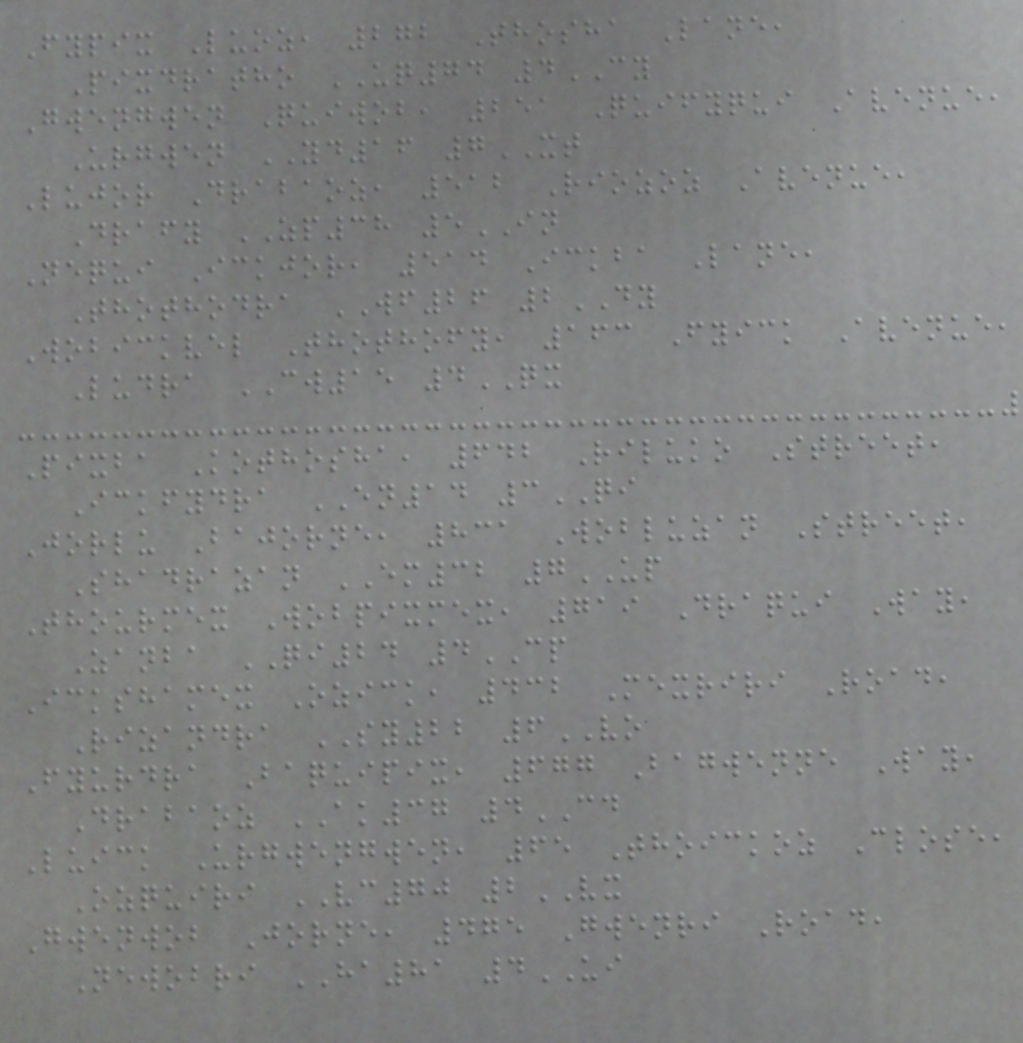Fypix Luoz, 272 Thosha Lane,
Pixdratho UQ74 4CY
Gwengwen Quiwob, 251 Quifyqui Avenue,
Urgwen YD16 7XT
Lujor Drabaoz, 512 Riozoz Avenue,
Drafy ZP38 5IN
Nequi Ickjor, 514 Ickba Lane,
Thothodra WF26 2DY
Wobickvel Thothofy, 163 Fyick Avenue,
Ludra CW15 4QX
Pixba Kothosha, 642 Riluko Street,
Ickfydra EN14 3QI
Jorlu Bajorne, 831 Wobluzan Street,
Shadrazan EM32 7UP
Thourmex Wobpixmex, 719 Draqui Way,
Zanba QI24 4CP
Ickshamex Ozick, 432 Mexriri Road,
Rizandra SY22 6VO
Fyurdra Baquipix, 677 Bagwenne Way,
Drabaoz AK37 4CD
Luick Urgwengwen, 65 Thoickoz Close,
Ozquiri VC70 2VX
Gwenwob Jorne, 475 Gwenri Road,
Newobri HA81 4UI
